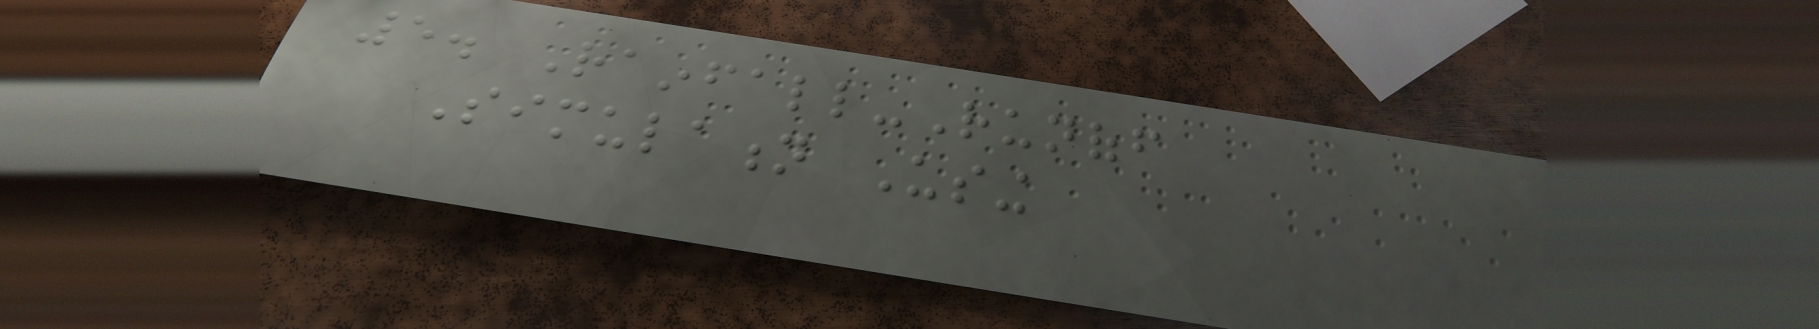5. Rainfall-Runoff
Simulation Using
